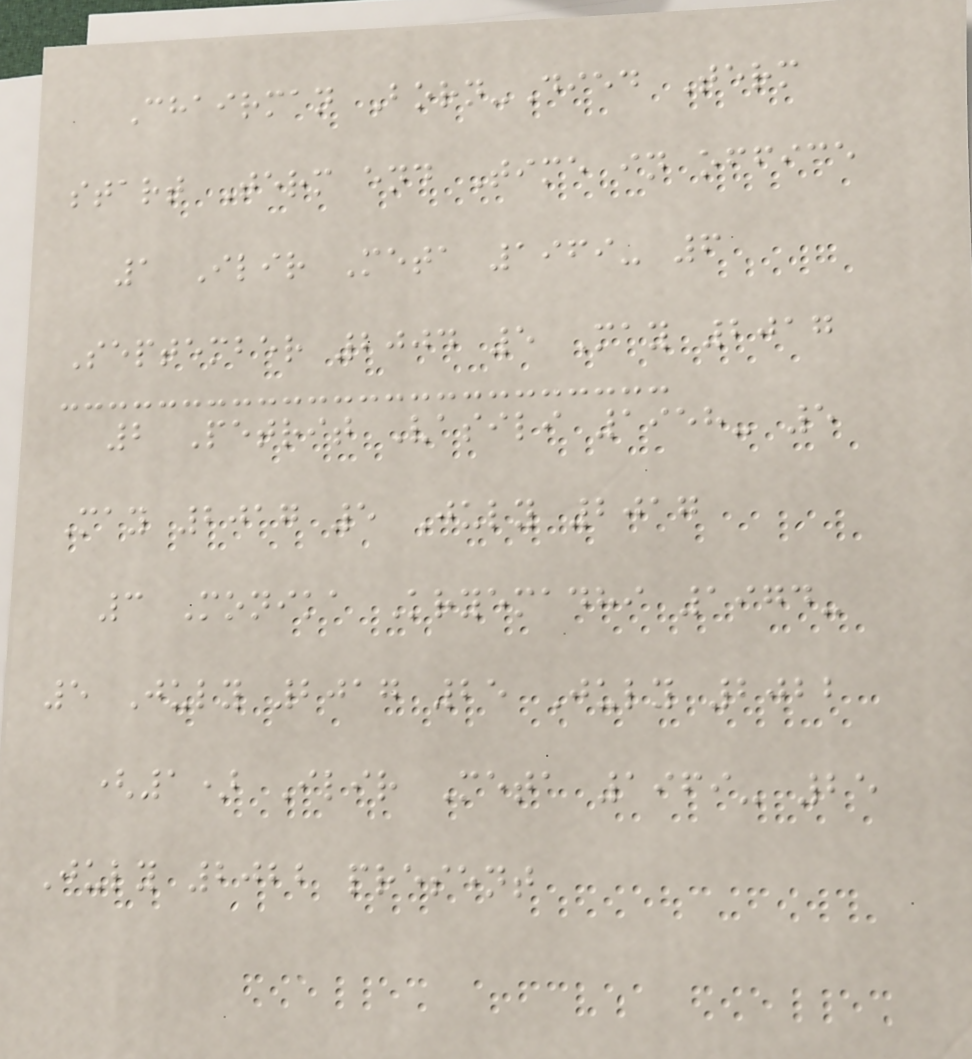Chairman Born-Died Term
start Term end Time in office
1 Ilir Meta 1969- 6
September 2004 5 May 2017
2 Petrit Vasili 1958- 5
May 2017 5 July 2017
3 Monika Kryemadhi 1974-
5 July 2017 25 July 2022
(1) Ilir Meta 1969- 25
July 2022 present
